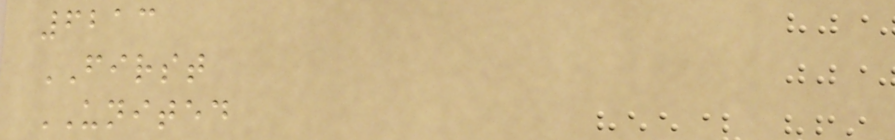6213
FIRST
UNITED
